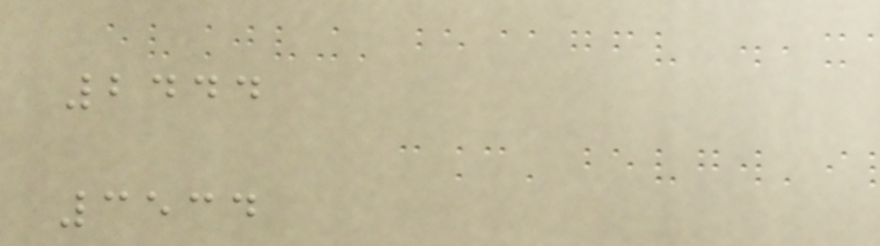2444
3534
